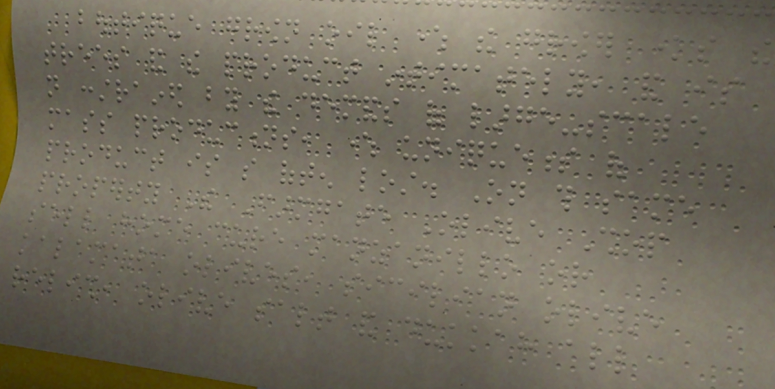boutique grown oil where the grower knows the
trees and the product intimately, and is
not constrained by the demands of large-scale
mass productions, where uniqueness of
product is so often lost. On this same
property The Farmgate Olive Shop
sell home cure manzanillo or
kalamata olives, sicilian olive
relish, olive salt and dukkah all
